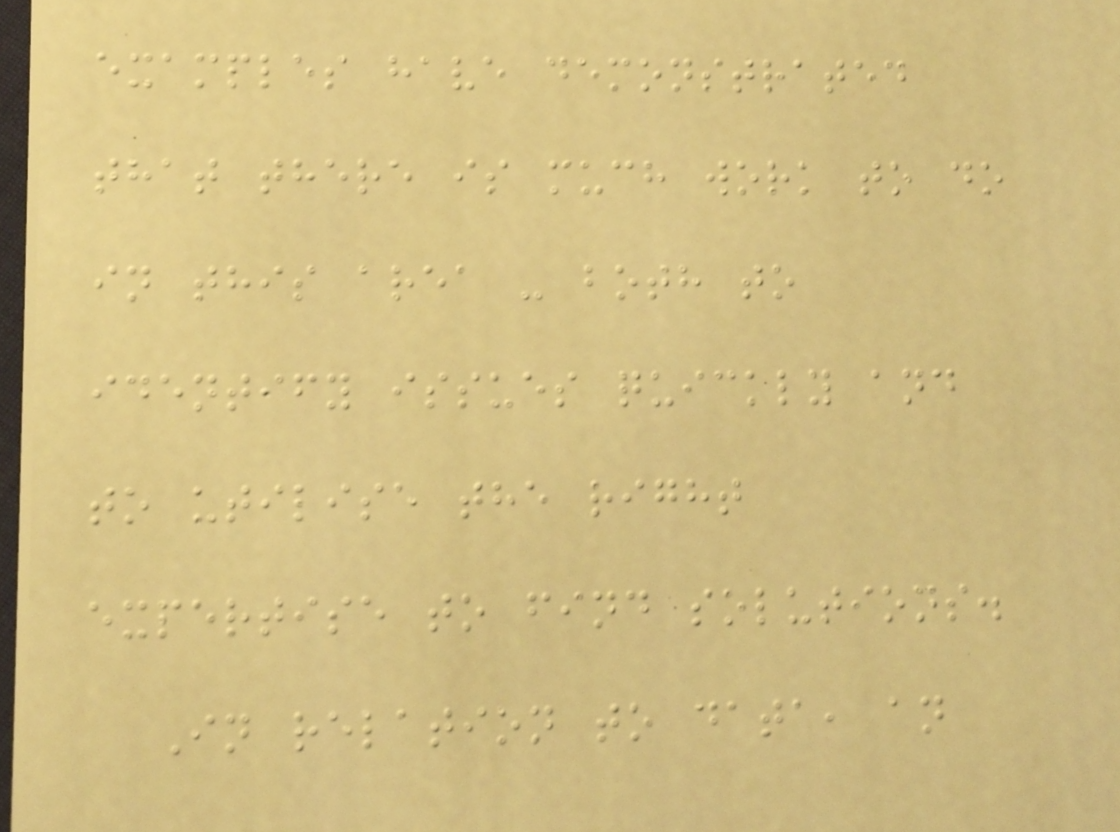examples have demonstrated
that there is much work to do
in this area - both to
identify issues quickly and
to utilise the right
expertise to find solutions.
In relation to data, an
